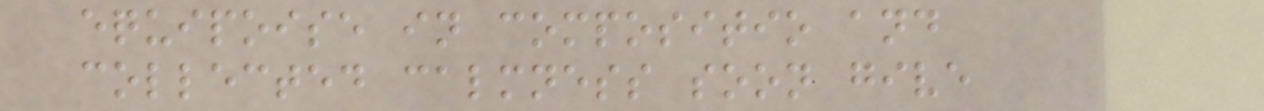equipoise in compositio and
collected calmness soon give
